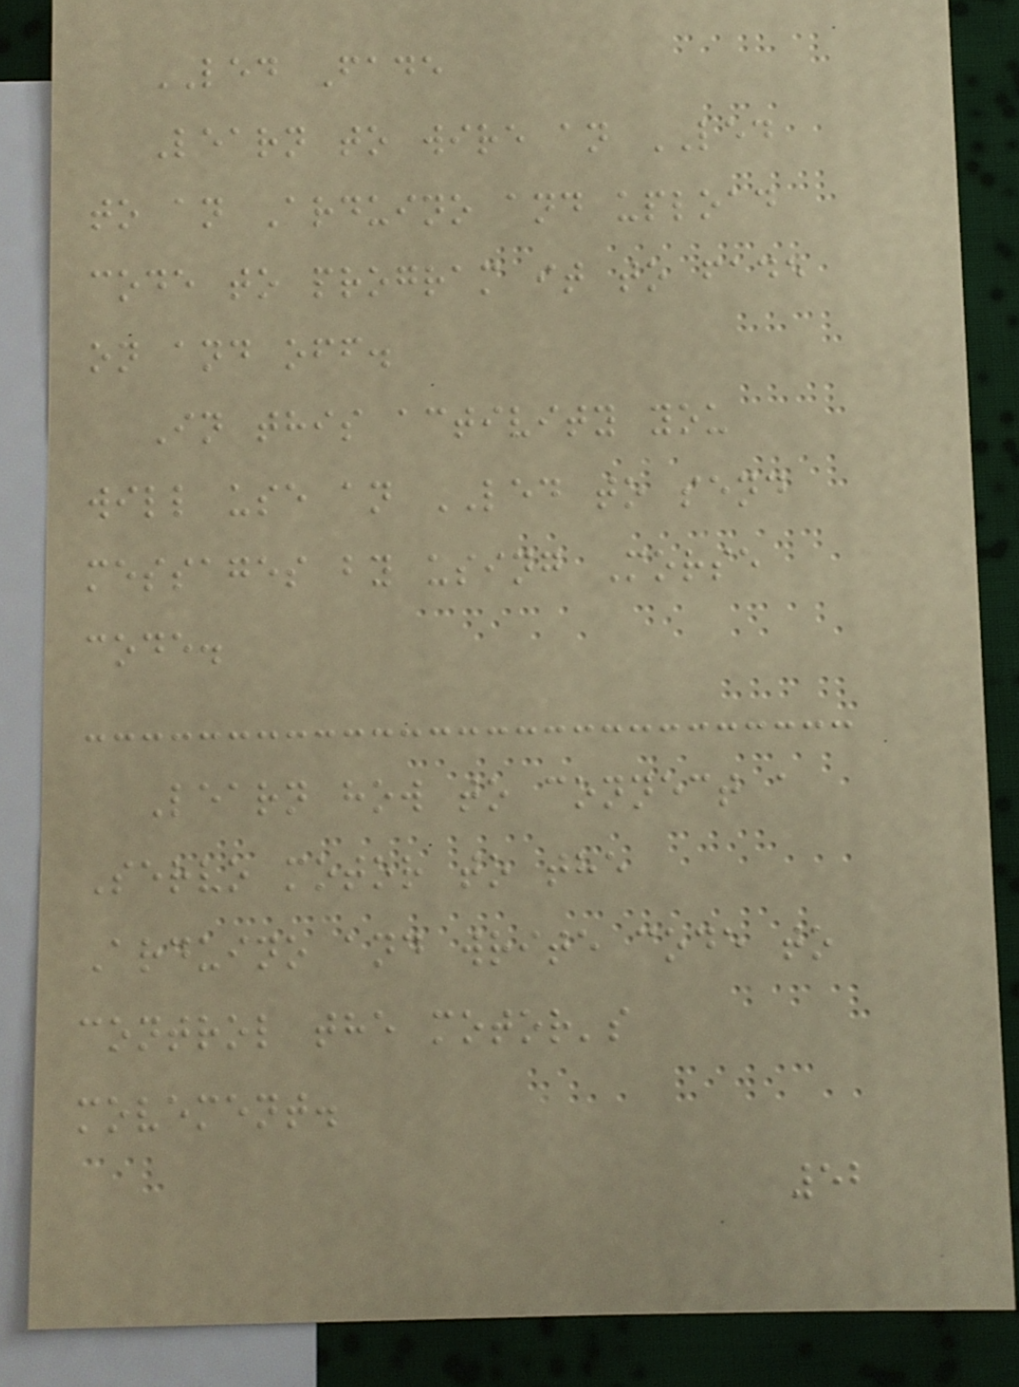LED Fade
Learn to wire an LED
to an Arduino and upload
code to program it to fade
on and off.
In this activity you
will use an LED to send
messages by using Morse
code.
Learn how to connect a
Servo motor to the
Arduino and write code to
control the motor's
movement.
52
